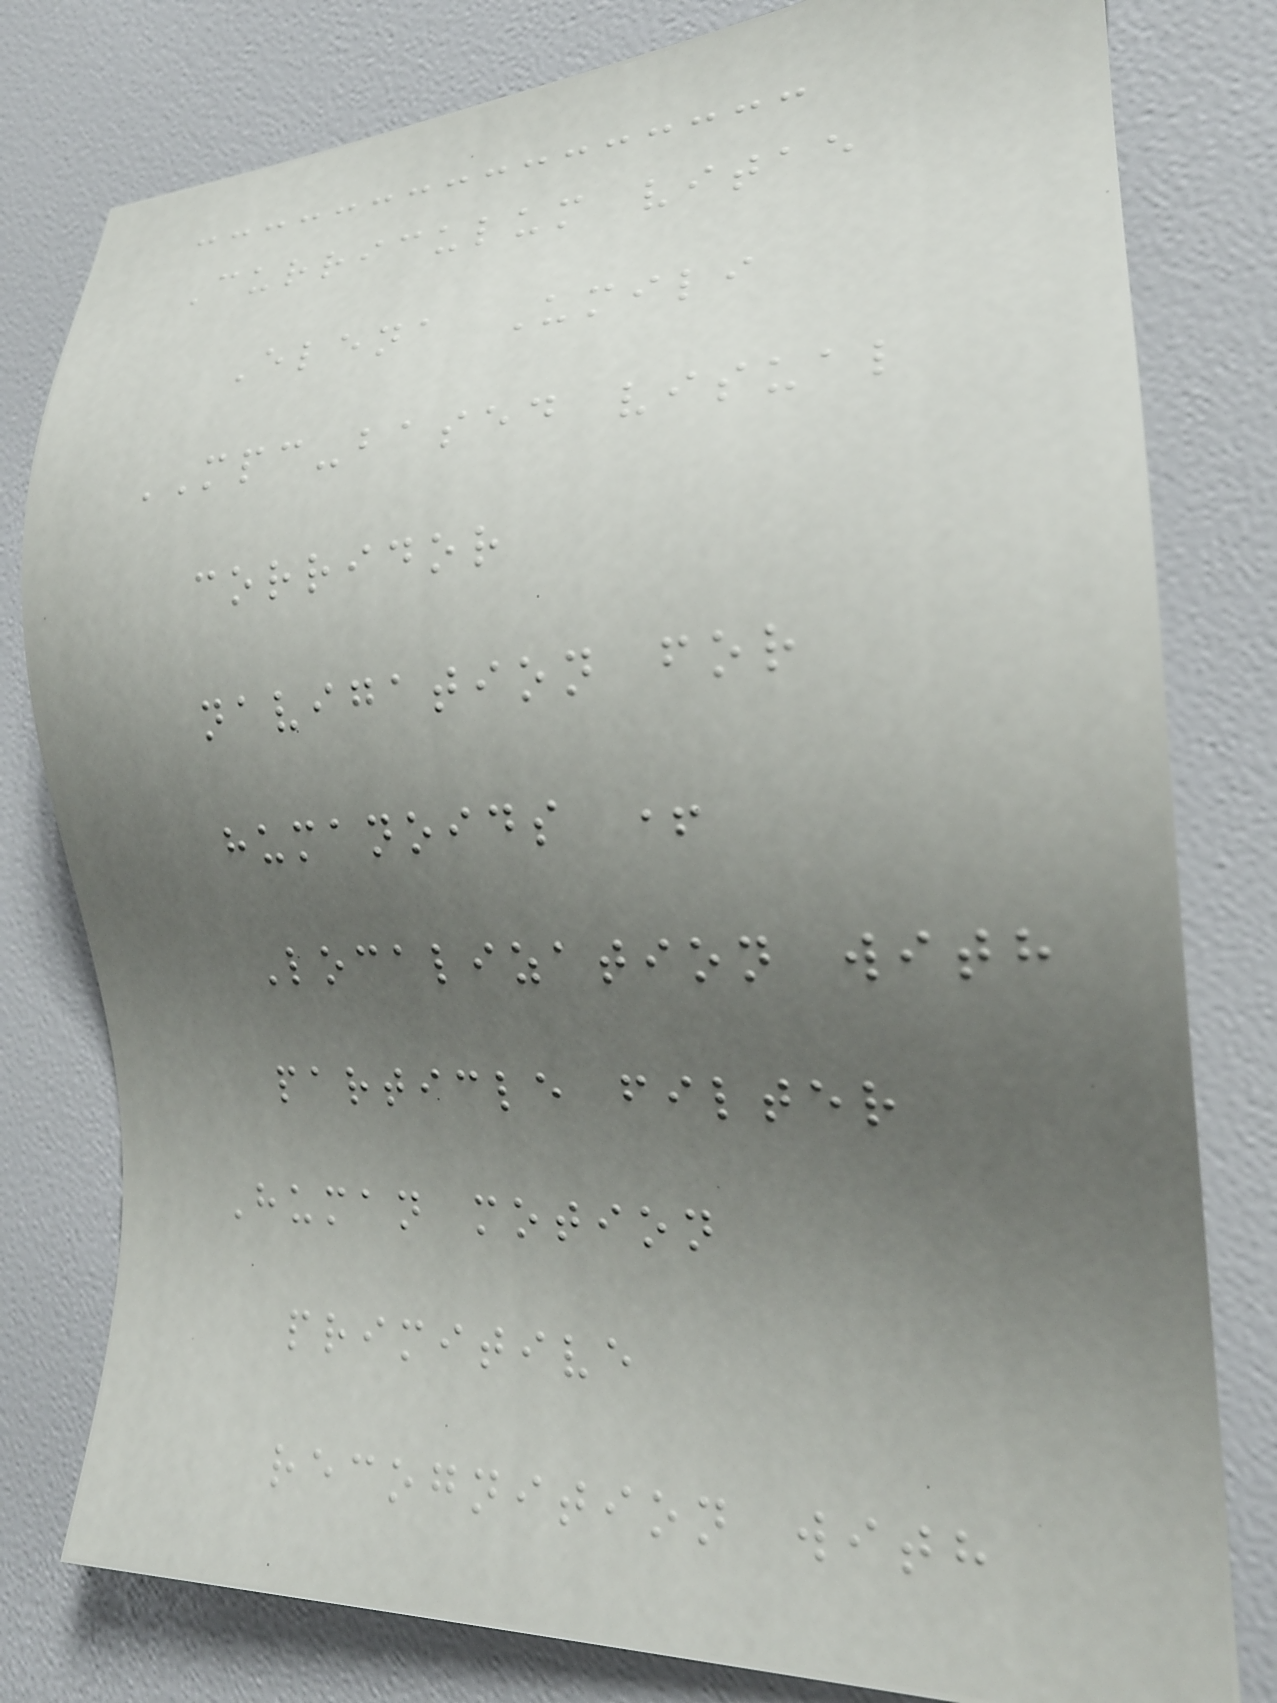Curriculum vitae
Elena Umili
MPC-based visual
corridor
navigation for
humanoids +
Localization with
particle filter
Human motion
primitive
recognition with
